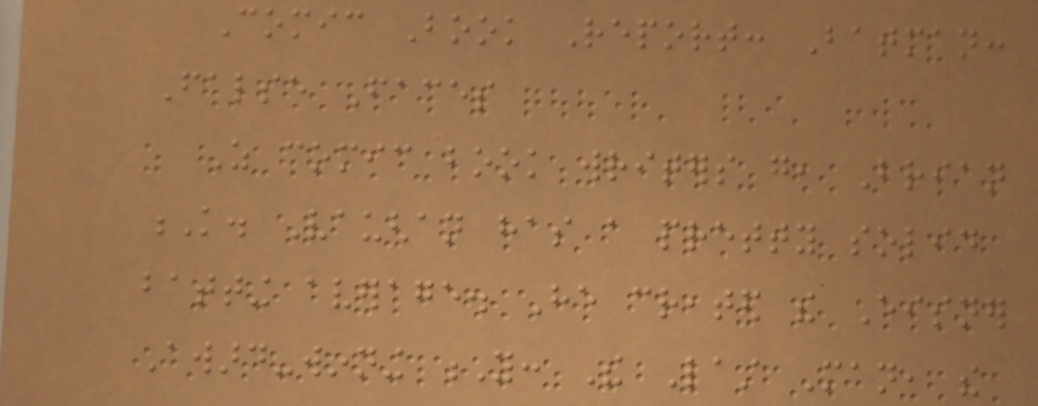Comic Book Report: Batman:
False Faces
As comic book writers go, Brian
K. Vaughan has a pretty solid
batting average. He created the Eisner
Award-winning Y: The Last Man, the
